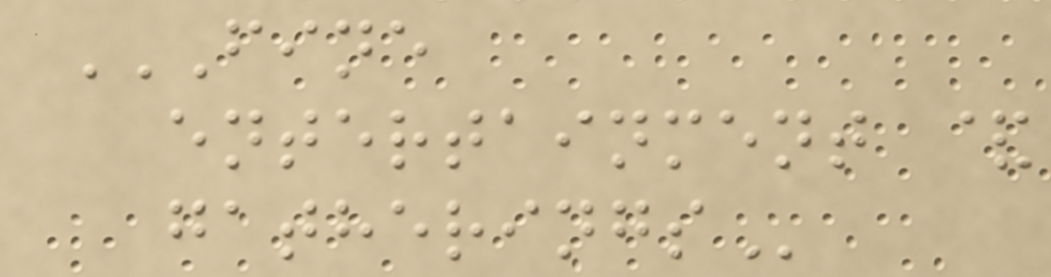FINE
ENTERTAINMENT &
GATHERINGS
